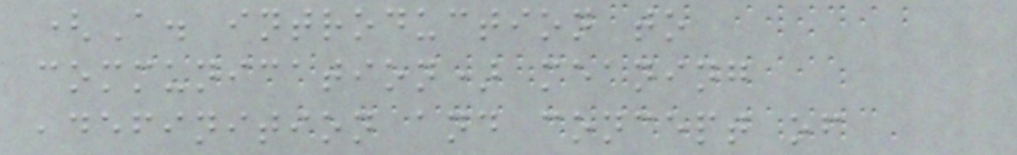(A. introduction to
communication) meaning
,definition and concept of
